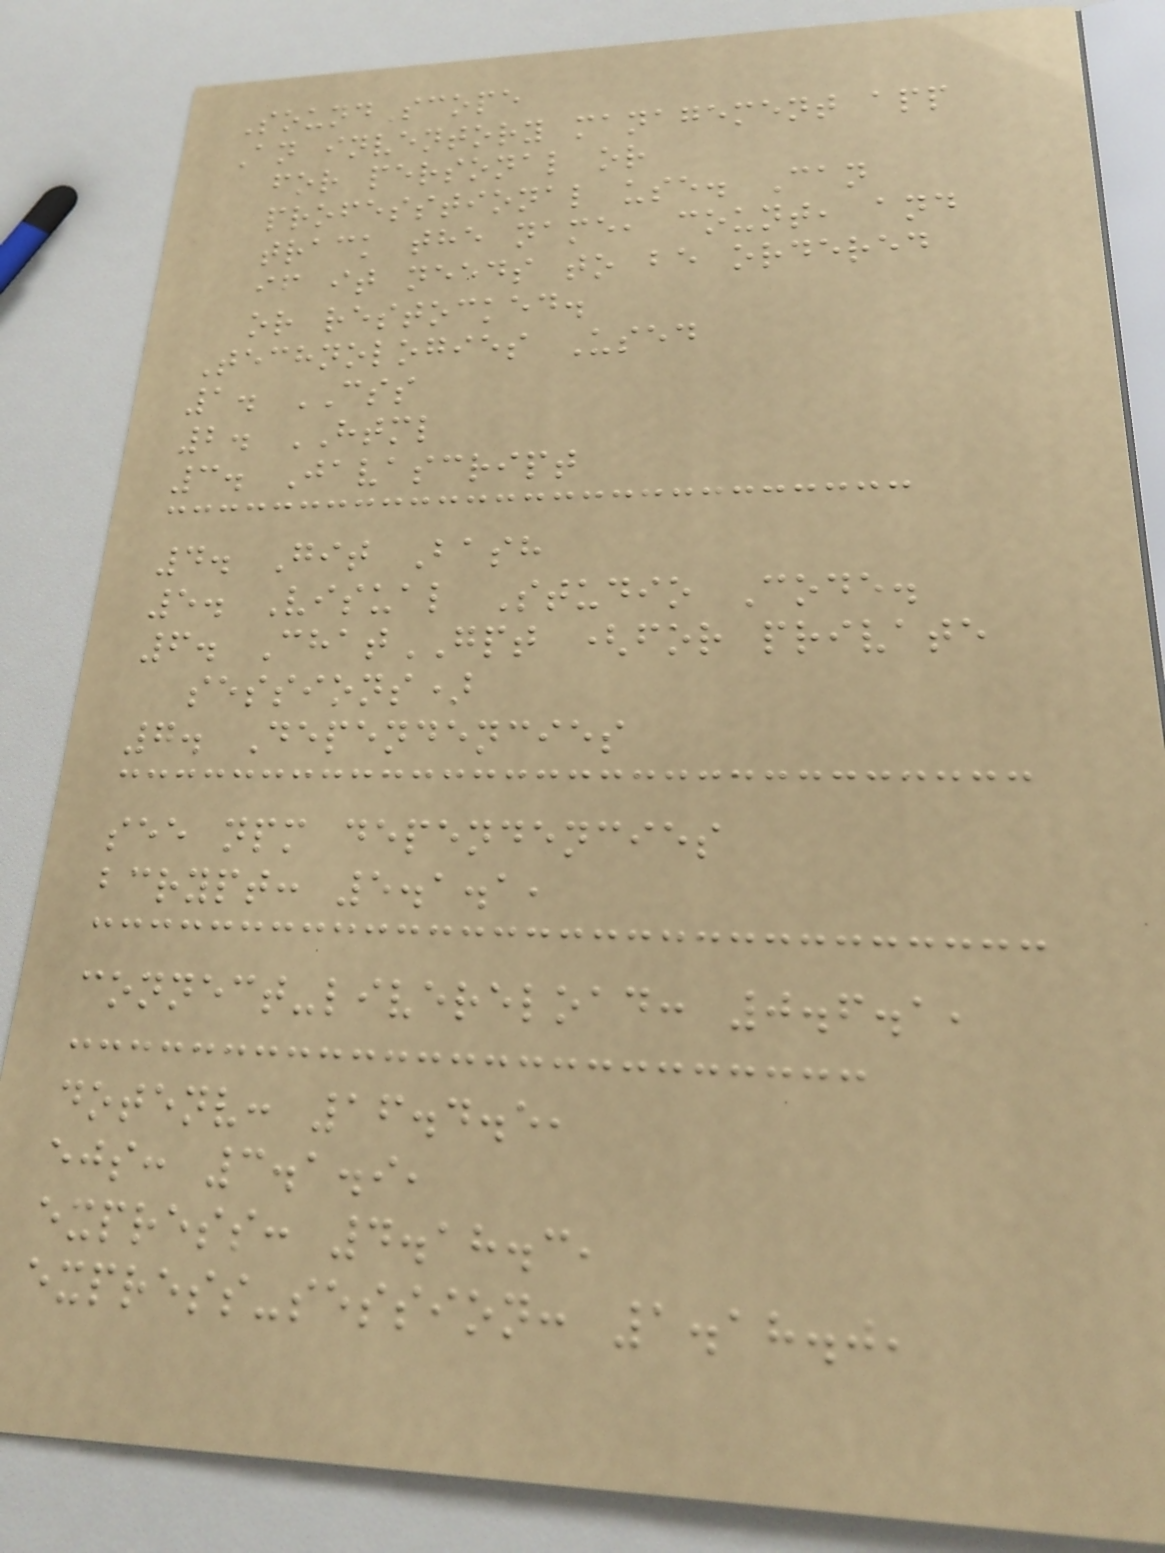SoundScope
An inventory management app
for personal or
professtional use. Can
track the name, count, and
if it needs to be ordered
or restocked.
Technologies Used
1. CSS
2. HTML
3. Javascript
4. Git Bash
5. Visual Studio Code.
6. ChatGPT (for private
sessions)
7. Dependencies
see npm dependencies
bcrypt: 5.1.1,
connect-livereload: 0.6.1,
dotenv: 16.4.5,
ejs: 3.1.9,
express: 4.18.3,
express-session: 1.18.0,
